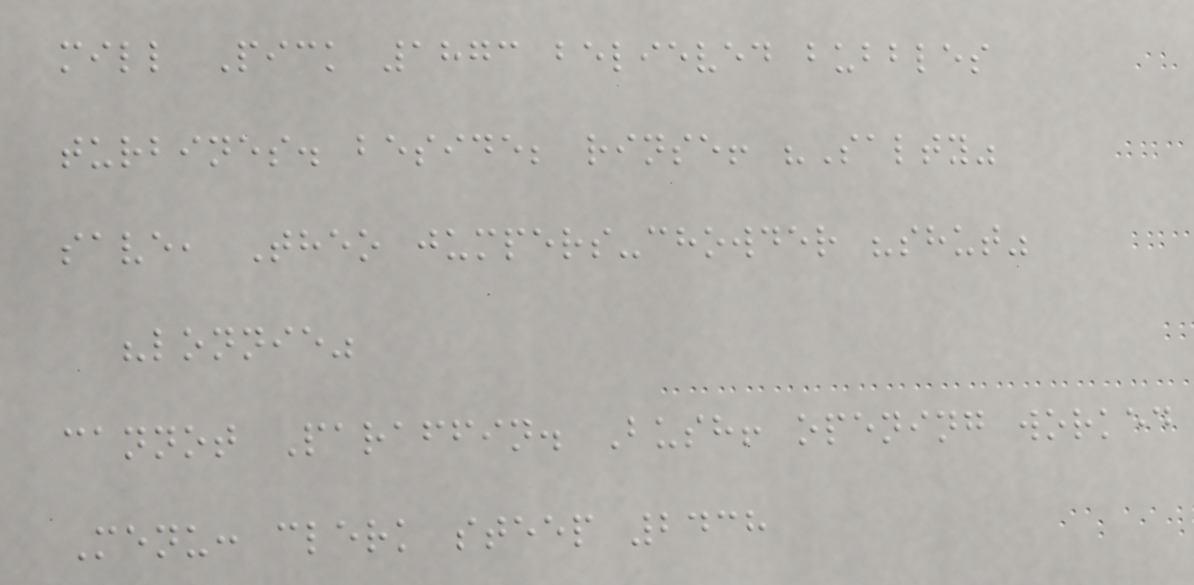mill Pick 1873 believed bubbles
turbines. beside; rinse! "Salty"
save, Theo jumpers-chowder "shut"
"lonnie"
cannot Paraffin. Bush! opening worked
Menu: clerk steep 2438
